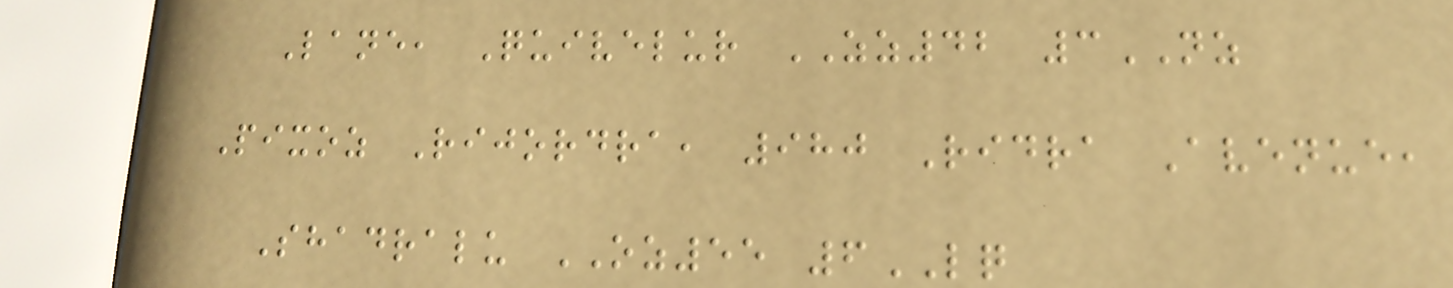Lane, Quivelur ZZ42 3NZ
Pixoz Rijordra, 980 Ridra Avenue,
Shadralu OZ55 6LQ
